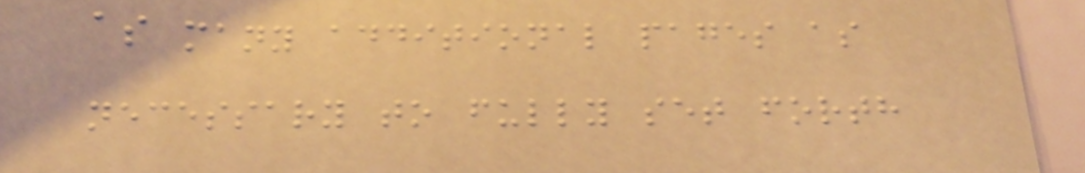as many additional pages as
necessary to fully set forth
